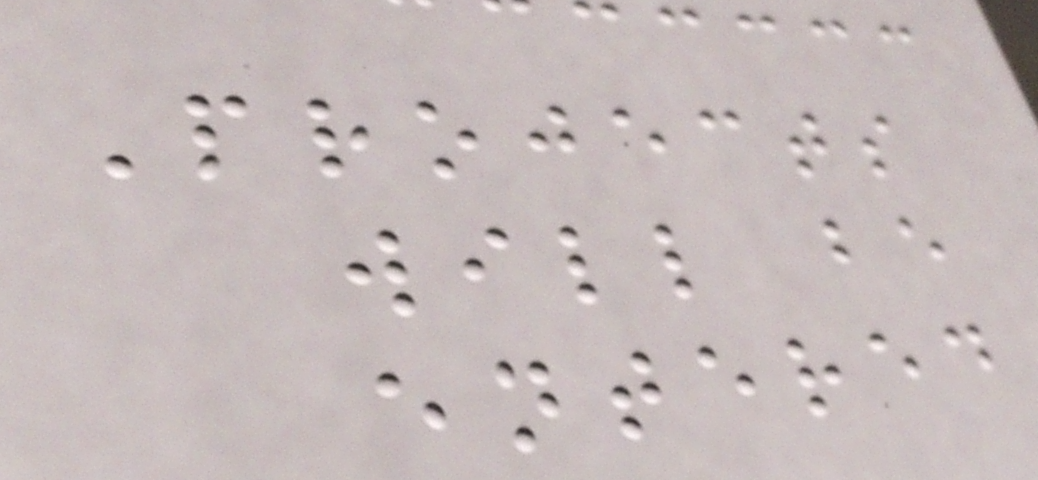Projects
will be
entered
